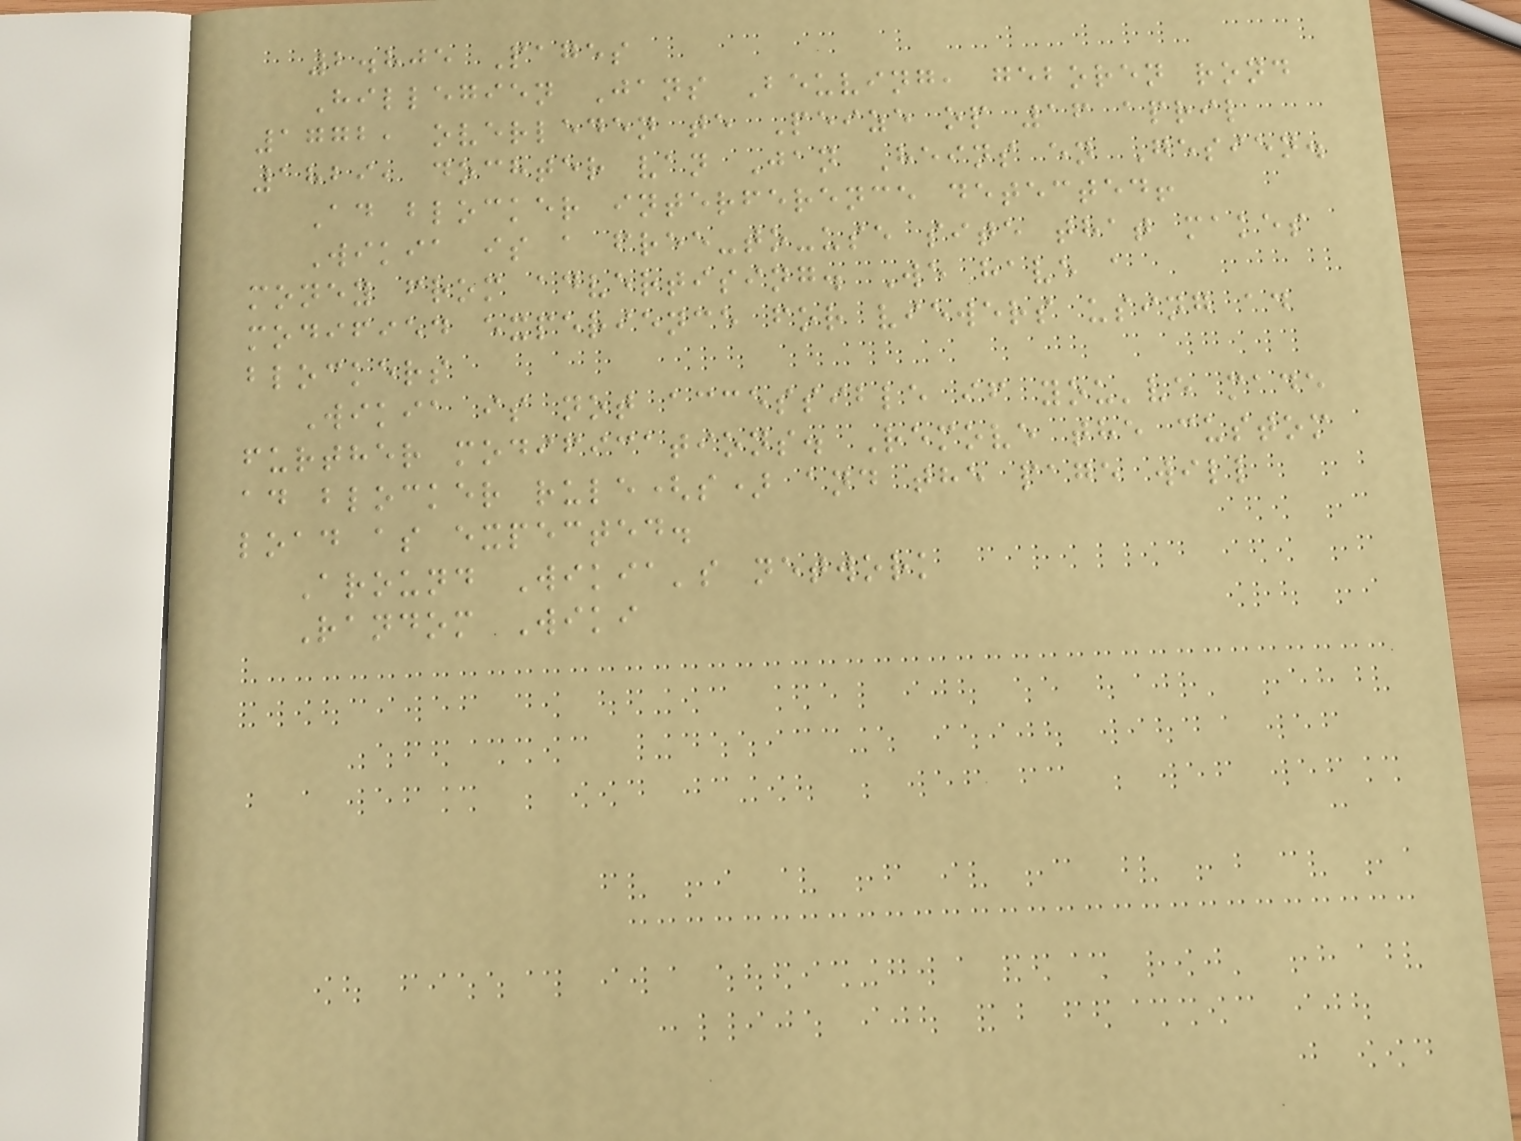2.805 Pages
Hillegien Jans Beuving, geboren rond
1772, overleden te Peize op 16 april
1829, dochter van Jan Heins en Gesien.
Ad blocker interference detected!
Wikia is a free-to-use site that makes
money from advertising. We have a
modified experience for viewers using ad
blockers
Wikia is not accessible if you've made
further modifications. Remove the custom
ad blocker rule(s) and the page will
load as expected.
Around Wikia's network
Random Wiki
